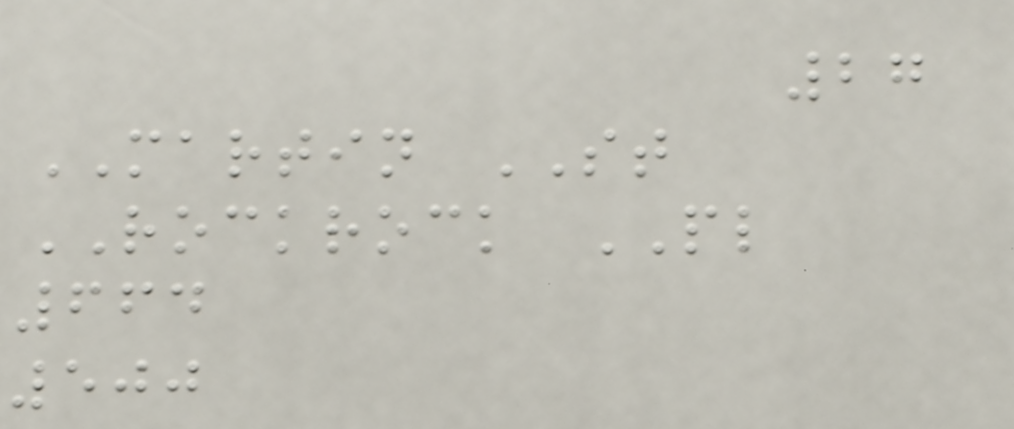27
MARTIN ST
ROCKROCK PL
664
500
